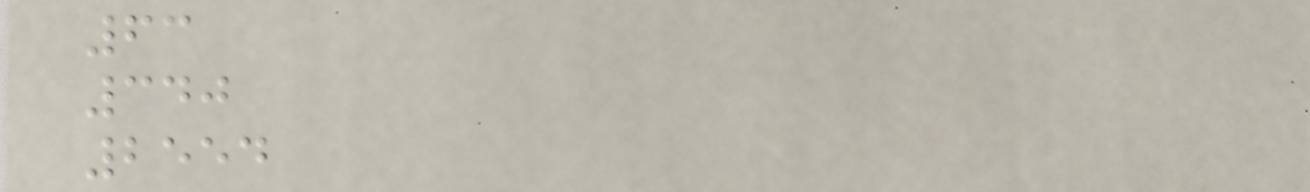63
340
2554
